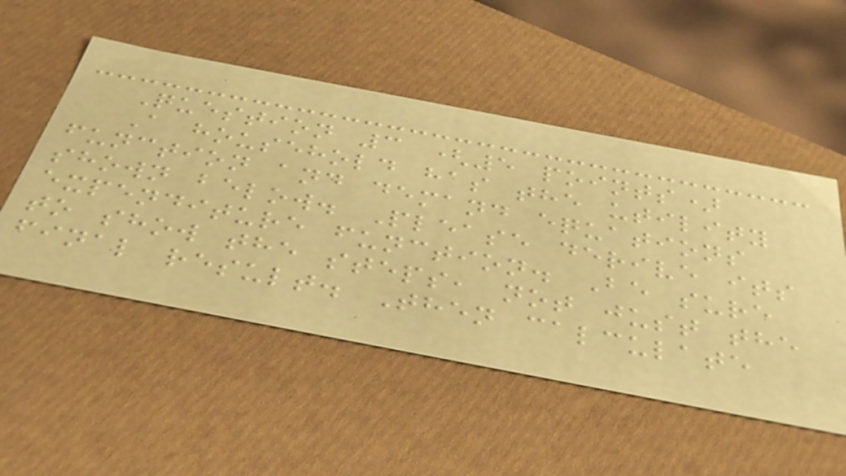Question 3 (5 points)
A household has the utility
function and demand equations
shown below. Please derive its
expenditure function. Be sure
to show the steps, not just the
final result. Then calculate
